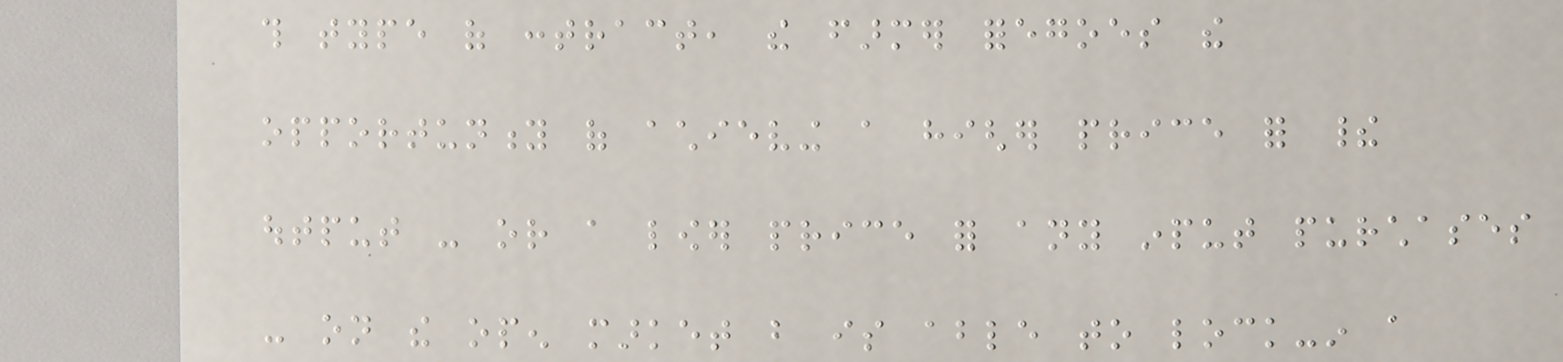this type of contract, the farmer foregoes the
opportunity of achieving a higher price for their
output - or a lower price for any input purchases
- on the open market but is able to lock-in a
